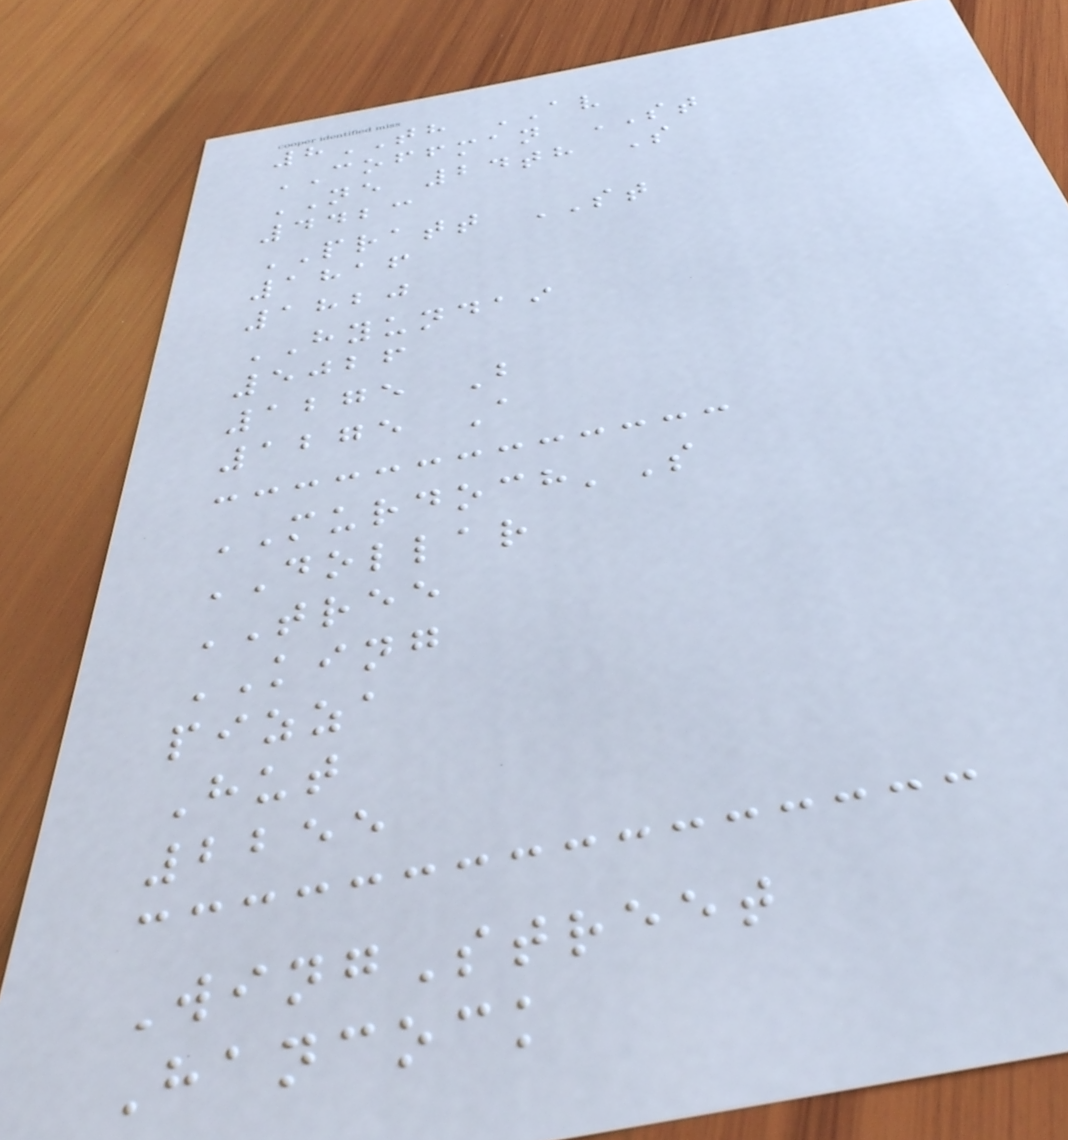8TH AV
COFFMAN ST
NE 24th S
4423
PRATT ST
1816
1820
HYUNDAI
5026
1275 B
1275 A
MURDOCH'S
DOLLAR
TREE
KING
pizza
Hut
2255
WingStreet
Hancock
